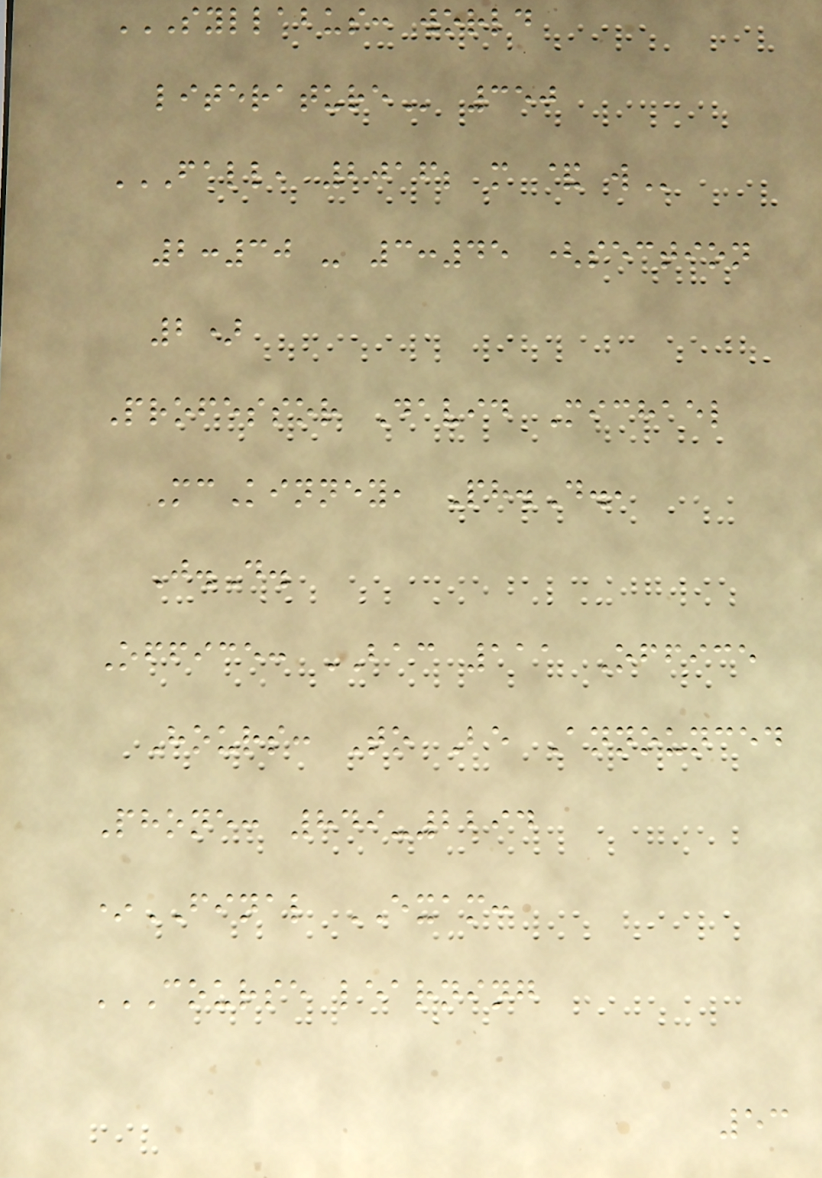SYLLABUS: WORLD
LITERATURE 350
FALL, 2016; M & W
2:30 - 3:45 (section
2)
Professor David Michael
McKinney, Ph.D.,
J.D.
Office: BAC 111 Office
Hours: To Be Announced
Phone: 849-2294
*FINAL EXAM:
COURSE LEARNING
53
